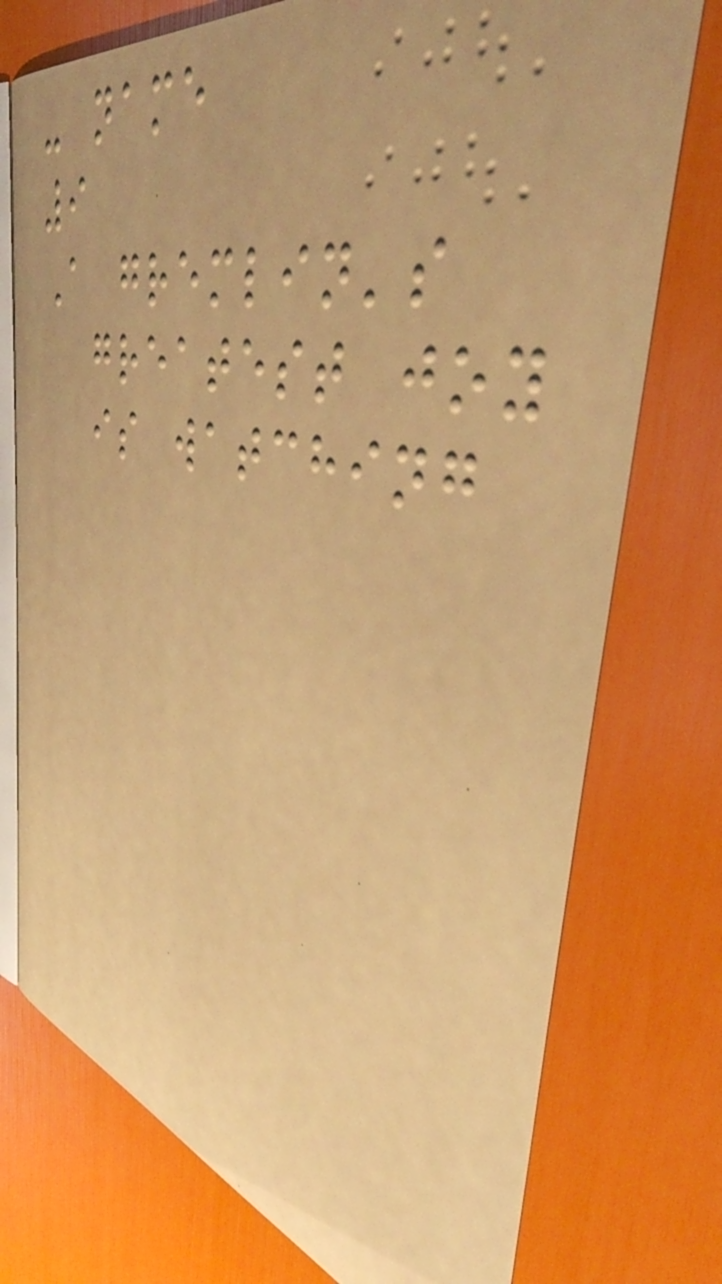- name
9
A gremlin's
greatest joy
is watching
